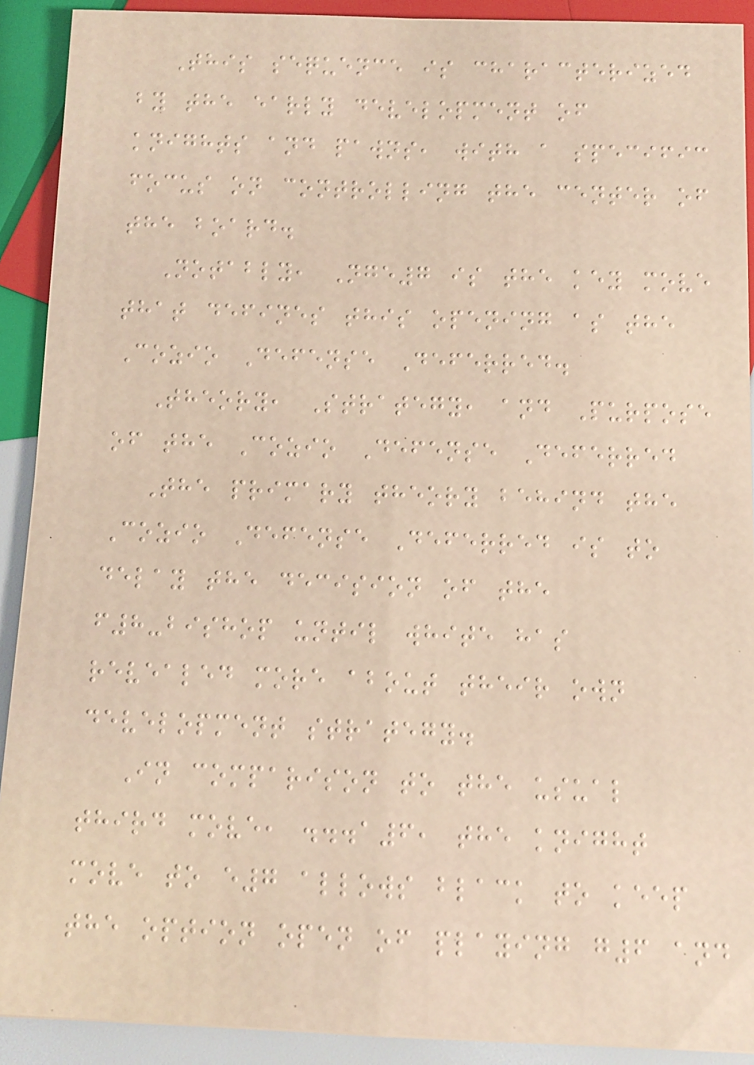This sequence is characterized
by the early development of
knights and pawns, with a specific
focus on controlling the center of
the board.
Notably, Nge7 is the key move
that defines this opening as the
Cozio Defense Deferred.
Theory, Strategy, and Purpose
of the Cozio Defense Deferred
The primary theory behind the
Cozio Defense Deferred is to
delay the decision of the
f8-bishop until white has
revealed more about their own
development strategy.
In comparison to the usual
third move, ...a6, the knight
move to e7 allows black to keep
the option open of playing g6 and
